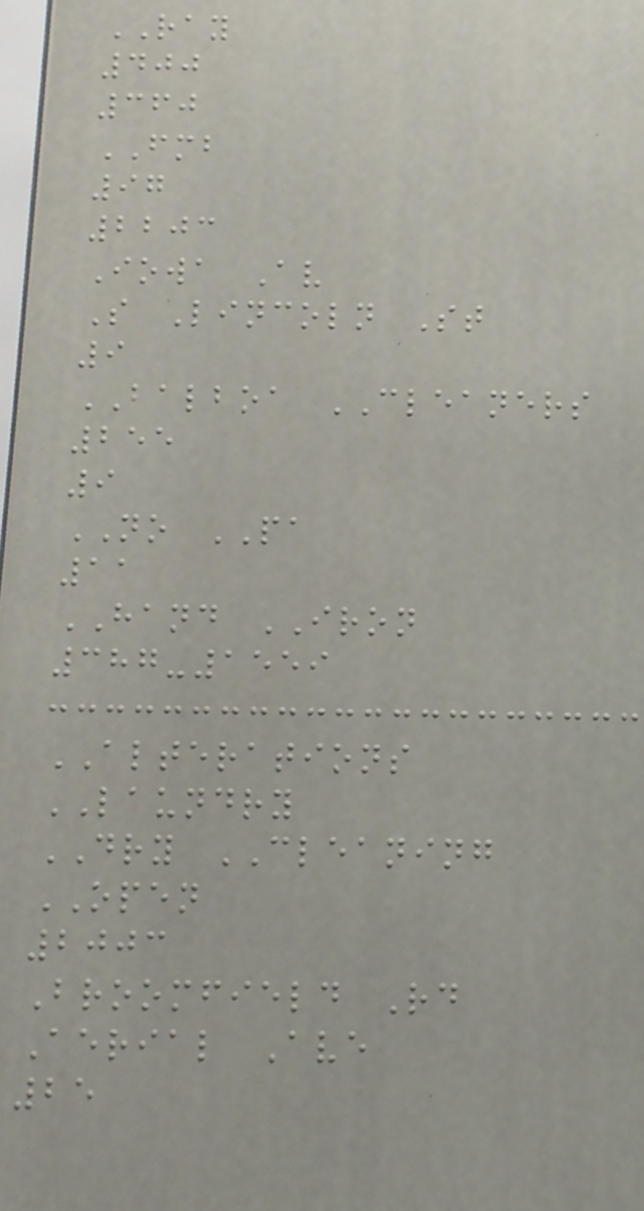RAY
400
360
FMB
97
2203
Iowa Av
S Lincoln St
9
BALBOA CLEANERS
255
9
NO PA
11
HAND IRON
387-1559
ALTERATIONS
LAUNDRY
DRY CLEANING
OPEN
2003
Broomfield Rd
Aerial Ave
25
